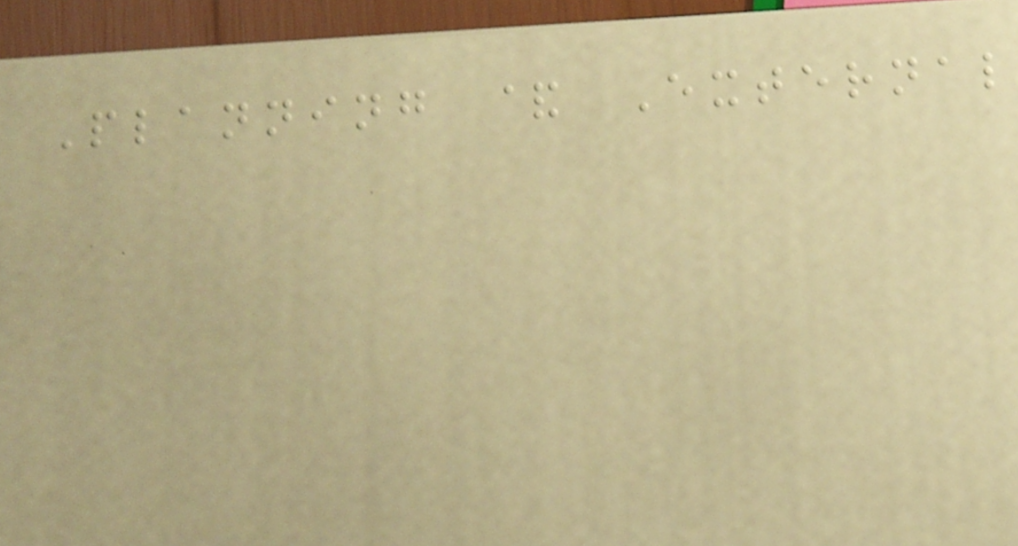Planning & External
